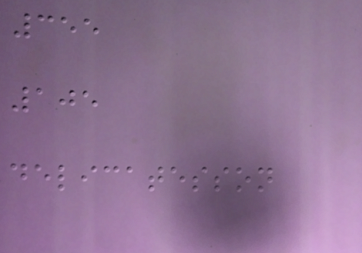355
105
delicatesson
